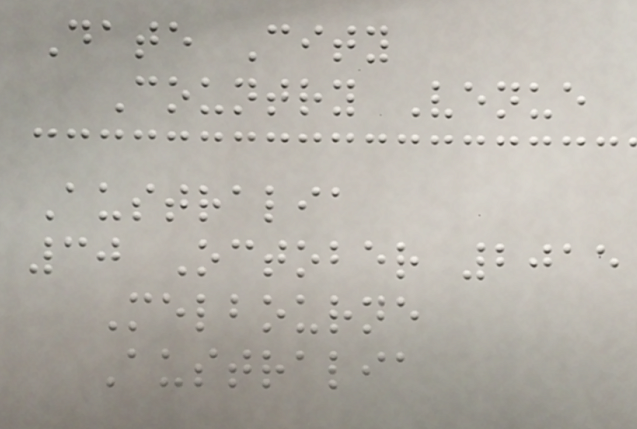Date City
Country Venue
Australia
30 October 2015
Melbourne
Australia
